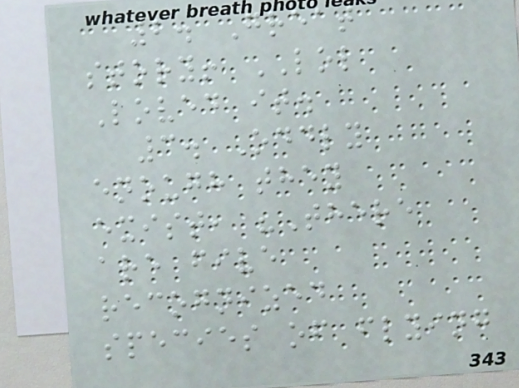2. Great
story! LOL
Loved it.
3. Oddly
enough they
exist, "There
are five
recognized
species of flying
